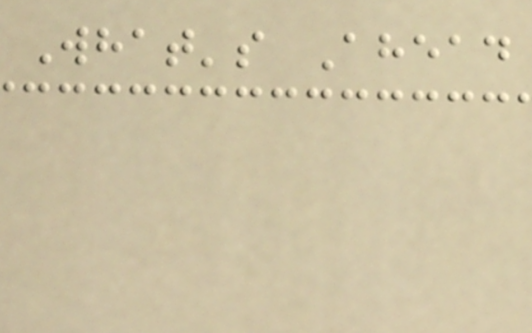What's Ahead
